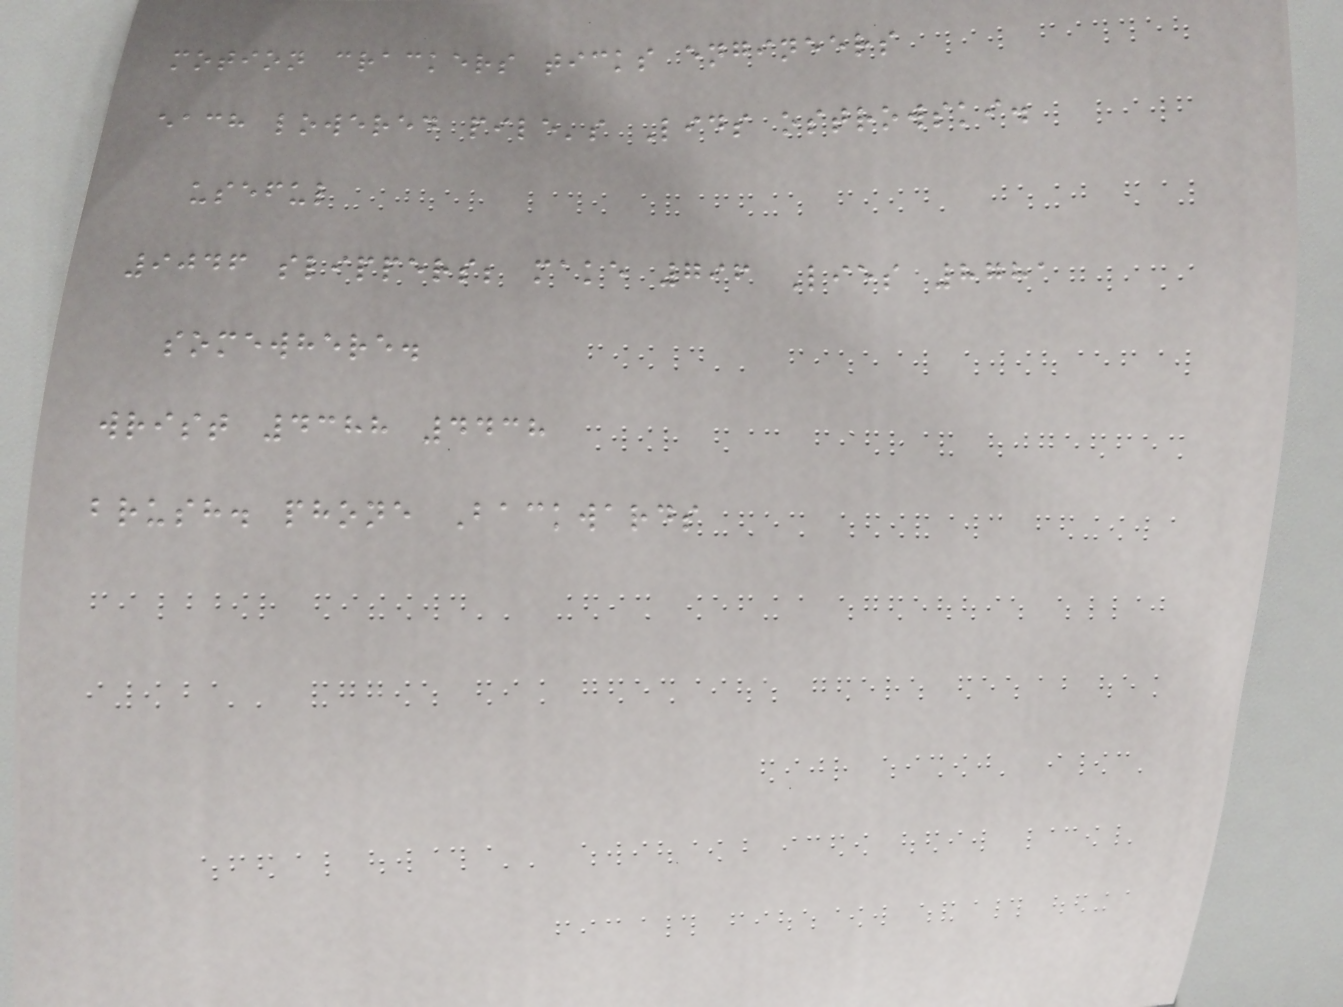motion crackers ticks engineers
each lowered pile's Lids ostrowski.
useful
9046 slippers; make 796 Lies 8781
somewhere.
wrist 4388 4438
brush. phone Backwards
